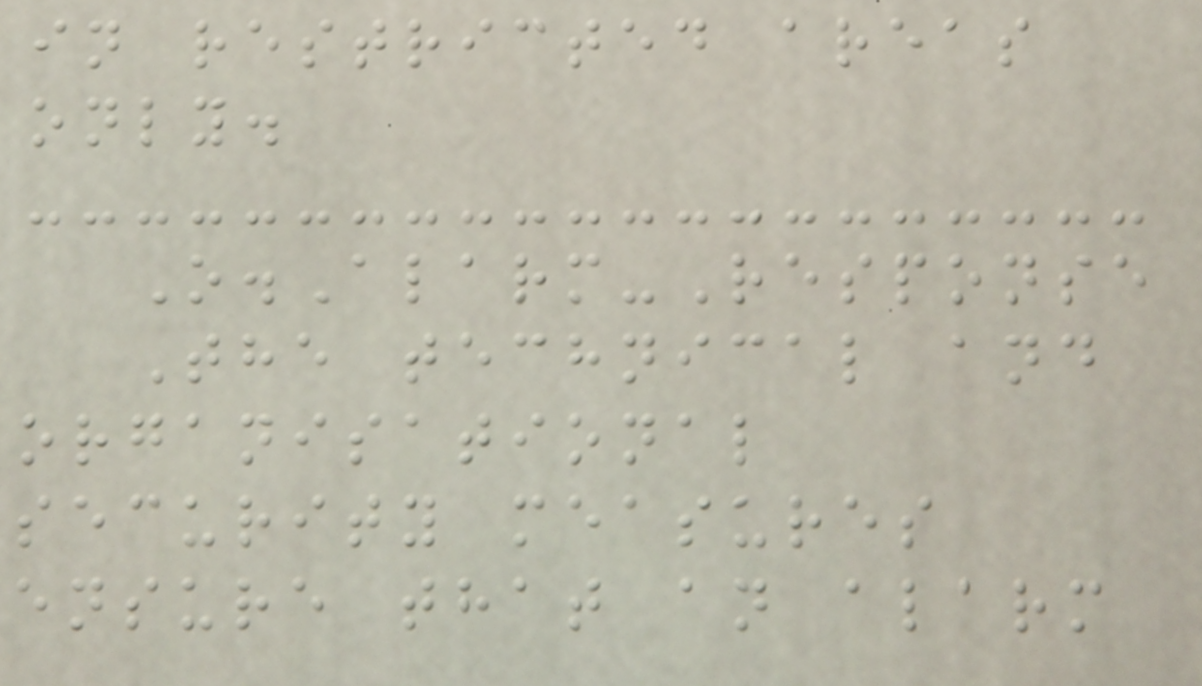in restricted areas
only.
O.Alarm-Response
The technical and
organisational
security measures
ensure that an alarm
